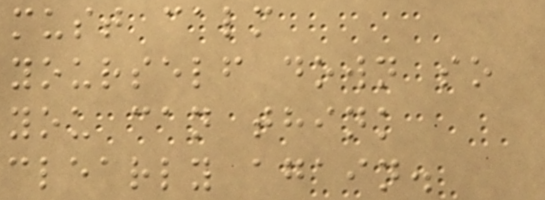must calm
yourself down so
you can think
clearly again.
